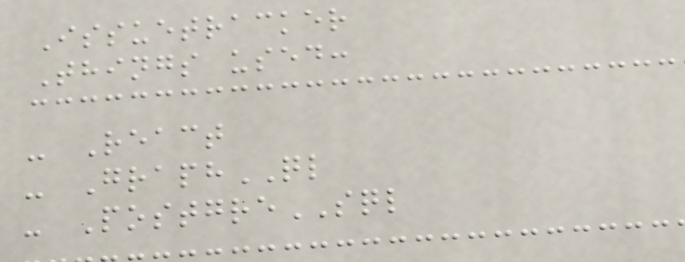Issuetracker
Things used:
- React
- GraphQL
- PostgreSQL
